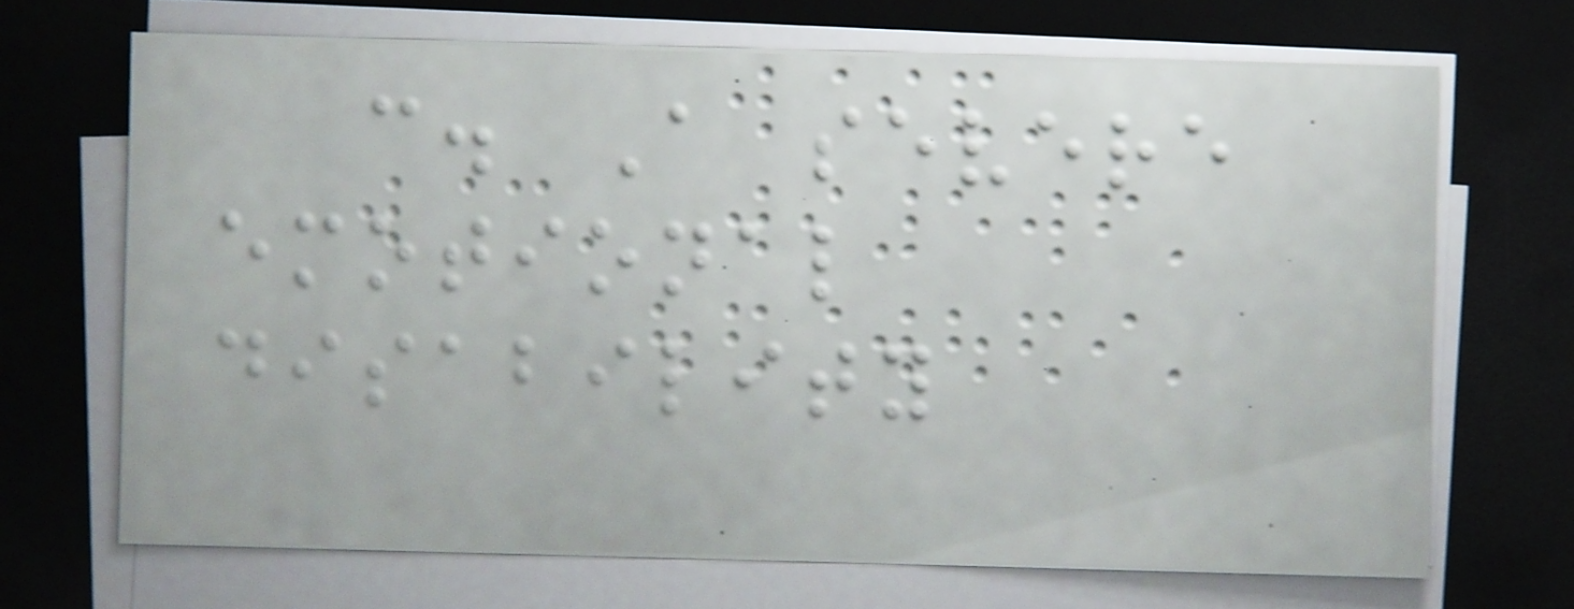c. A severe
emotional
disability
